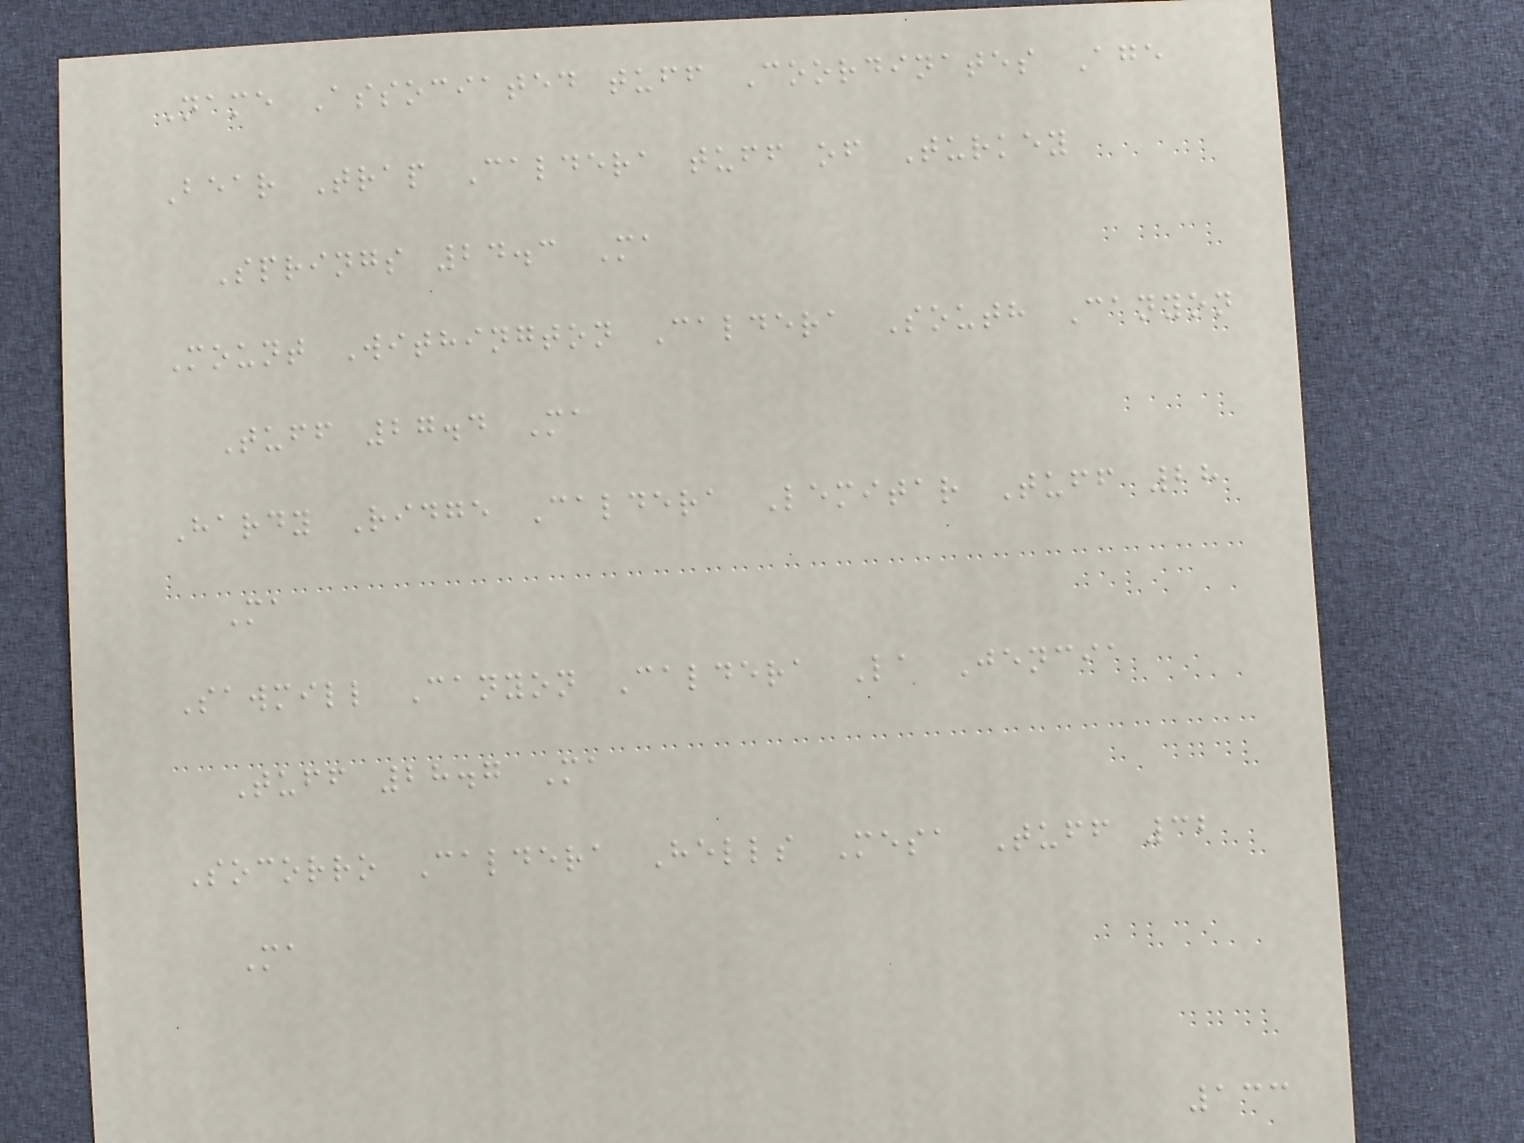Name Associated tuff Coordinates Age
Bear Trap Caldera tuff of Turkey
Springs 24.3 Ma
Mount Withington Caldera South Canyon
Tuff 27.4 Ma
Hardy Ridge Caldera Lemitar Tuff 28
Ma
Sawmill Canyon Caldera La Jencia
Tuff 28.7 Ma
Socorro Caldera Hells Mesa Tuff 32
Ma
133
